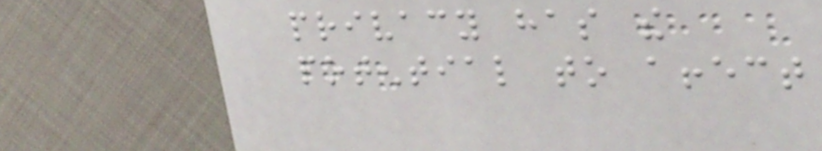privacy has the
potential to affect
